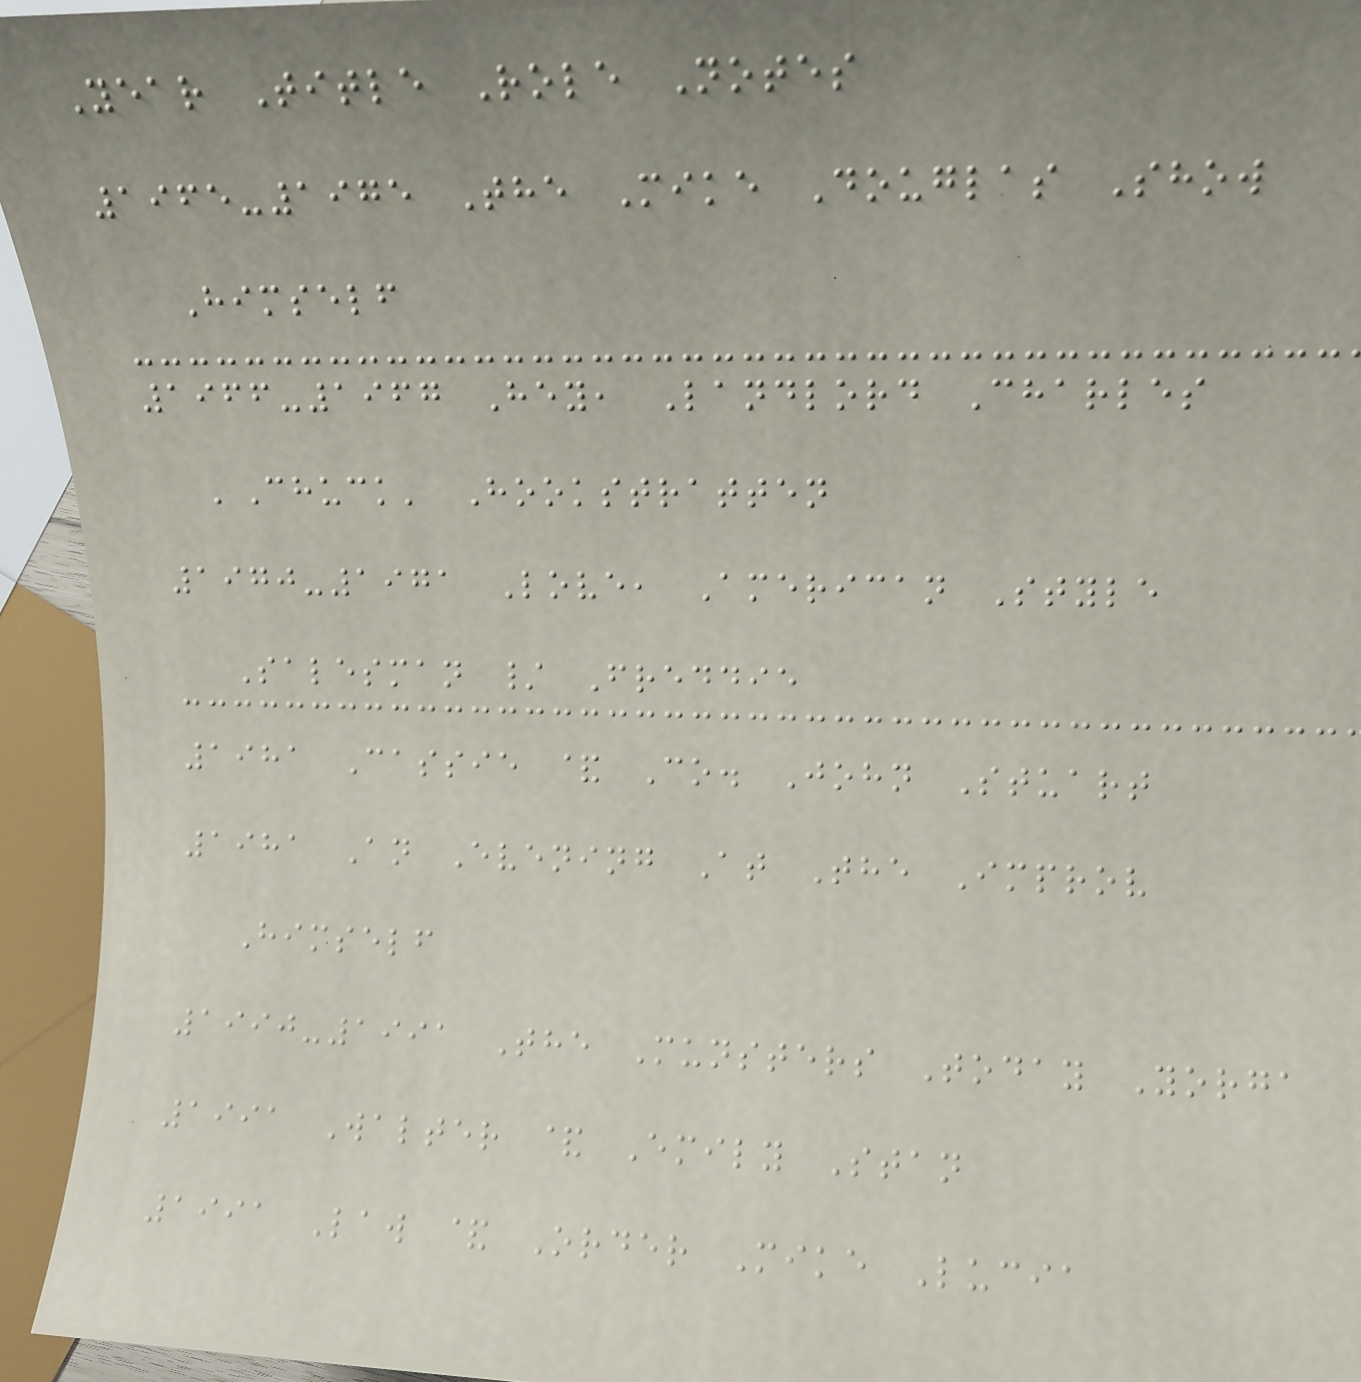Year Title Role Notes
1965-1975 The Mike Douglas Show
Himself
1966-1967 Hey, Landlord Charles
'Chuck' Hookstratten
1970-1971 Love, American Style
Salesman / Freddie
1981 Cassie & Co. John Stuart
1981 An Evening At The Improv
Himself
1990-1991 The Munsters Today Yorga
1991 Walter & Emily Stan
1991 Law & Order Mike Lucia
